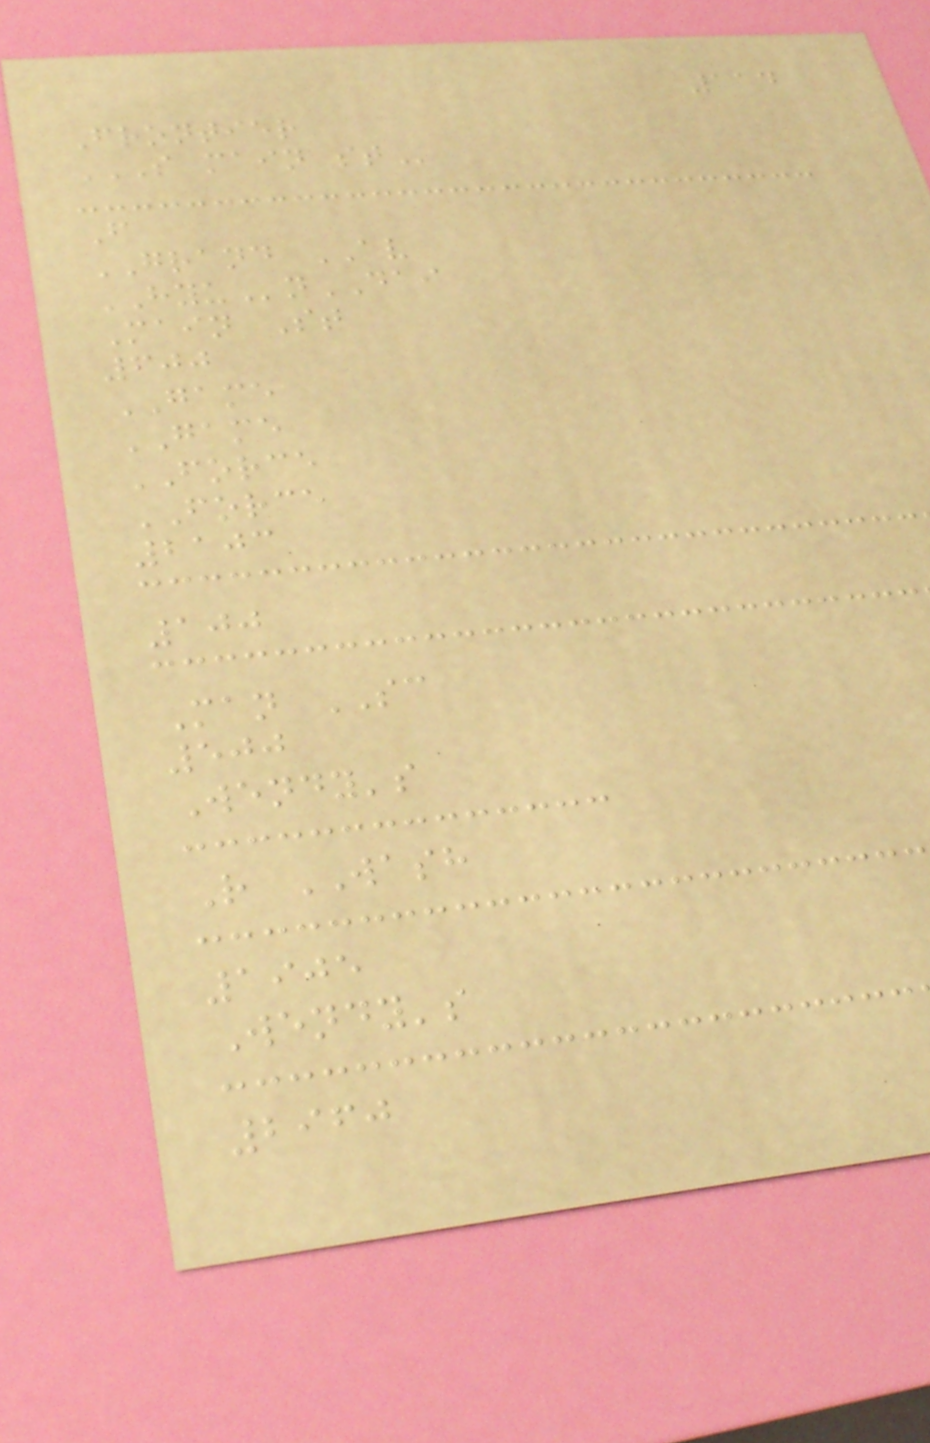114
Frontier
S MAIN ST
F
GRAND AV
HYUnDAI
Main St
600
GAME
GAME
FORCE
FORCE
2103
100
Man SC
500
Wendy's
R WASH
1905
Wendy's
2960
